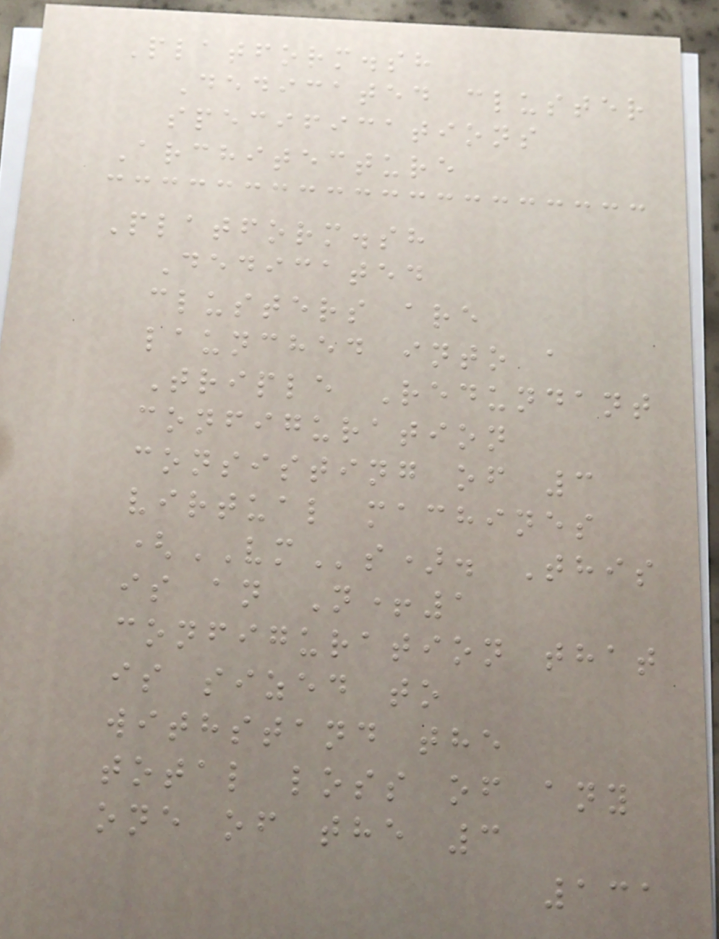Platform.sh
Dedicated cluster
specifications
Architecture
Platform.sh
Dedicated
clusters are
launched into a
Triple Redundant
configuration
consisting of 3
virtual machines
(VMs). This
is an N+1
configuration that
is sized to
withstand the
total loss of any
one of the 3
131
